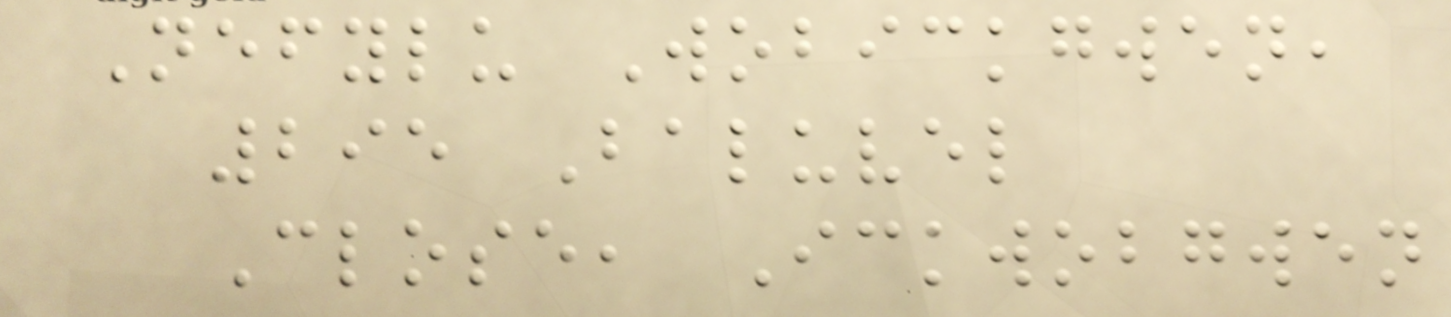Nefylu Wobickgwen,
295 Baluvel
Close, Ickwobgwen
